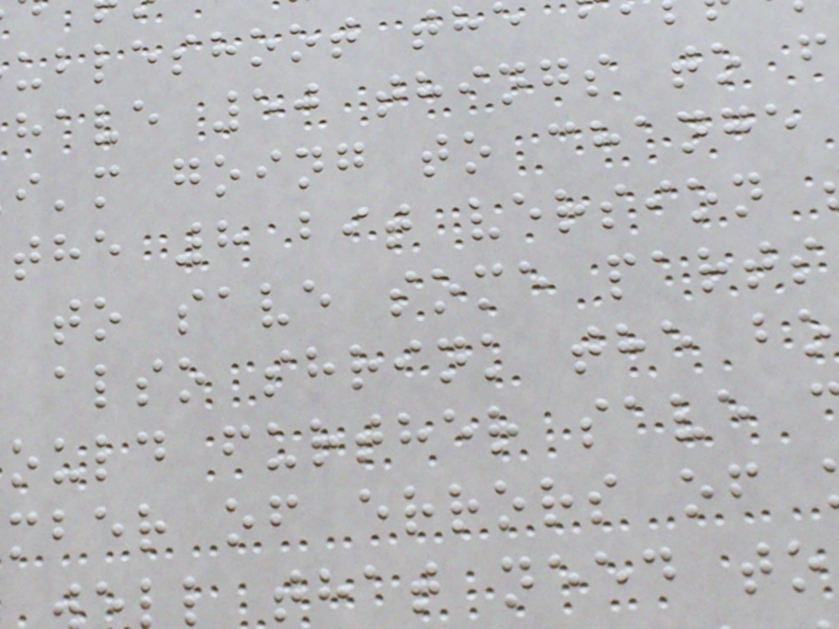ubleshoot th
have 50 things to f
i'm going to change
the 8 bit version
to save some parts
also shrink the bo
ould further save
mber of errors of
l that need to
